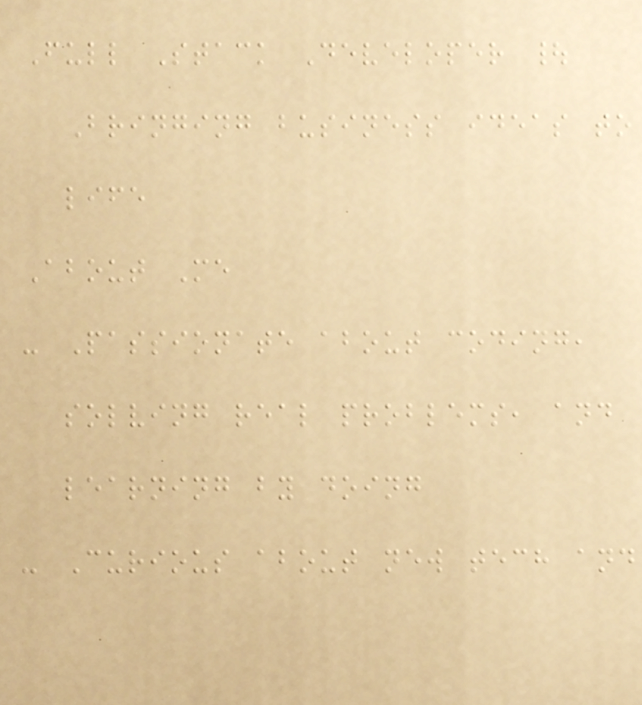Full Stack Developer |
Bringing business ideas to
life
About Me
- Passionate about coding,
solving real problems, and
learning by doing
- Curious about new tech and
